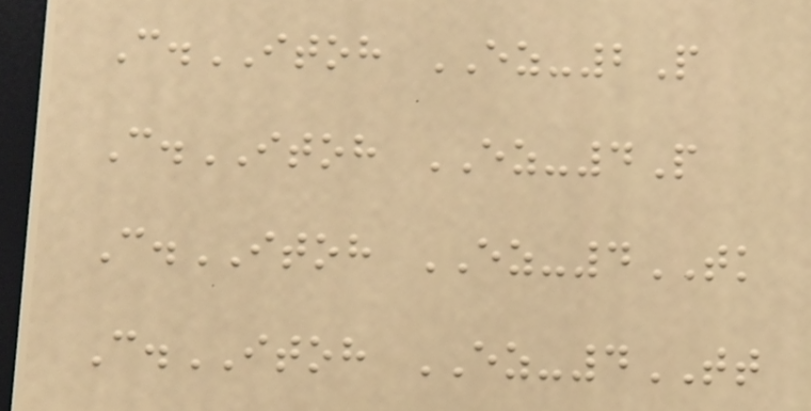C.ITOH EZ-2P
C.ITOH EZ-4P
C.ITOH EZ-4TK
C.ITOH EZ-4TT
